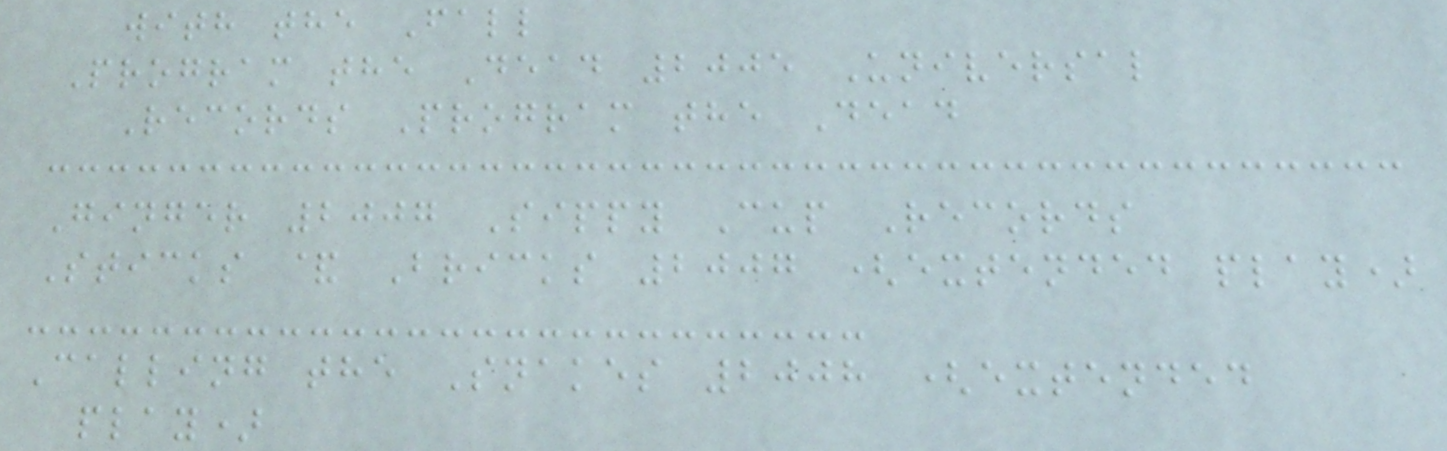with the Fall
Program the Dead 2005 Universal
Records Program the Dead
Ginger 2007 Sippy Cup Records
Sticks & Bricks 2007 (extended play)
Calling the Snakes 2008 (extended
play)
